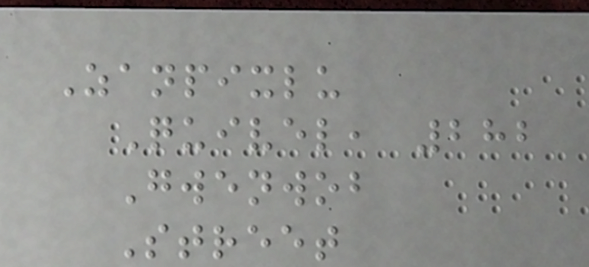Zanpixlu
Quivel, 282
Gwenwob
Street
